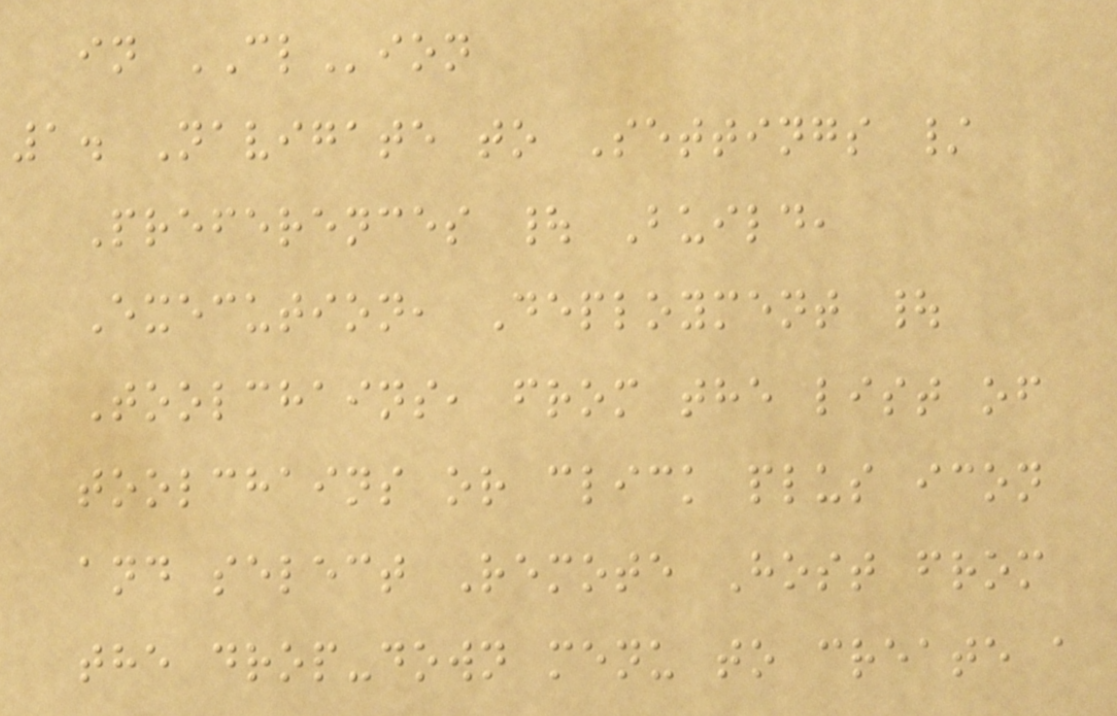in CLion
1. Navigate to Settings /
Preferences | Build,
Execution, Deployment |
Toolchains, from the list of
toolchains or click plus icon
and select Remote Host from
the drop-down menu to create a
